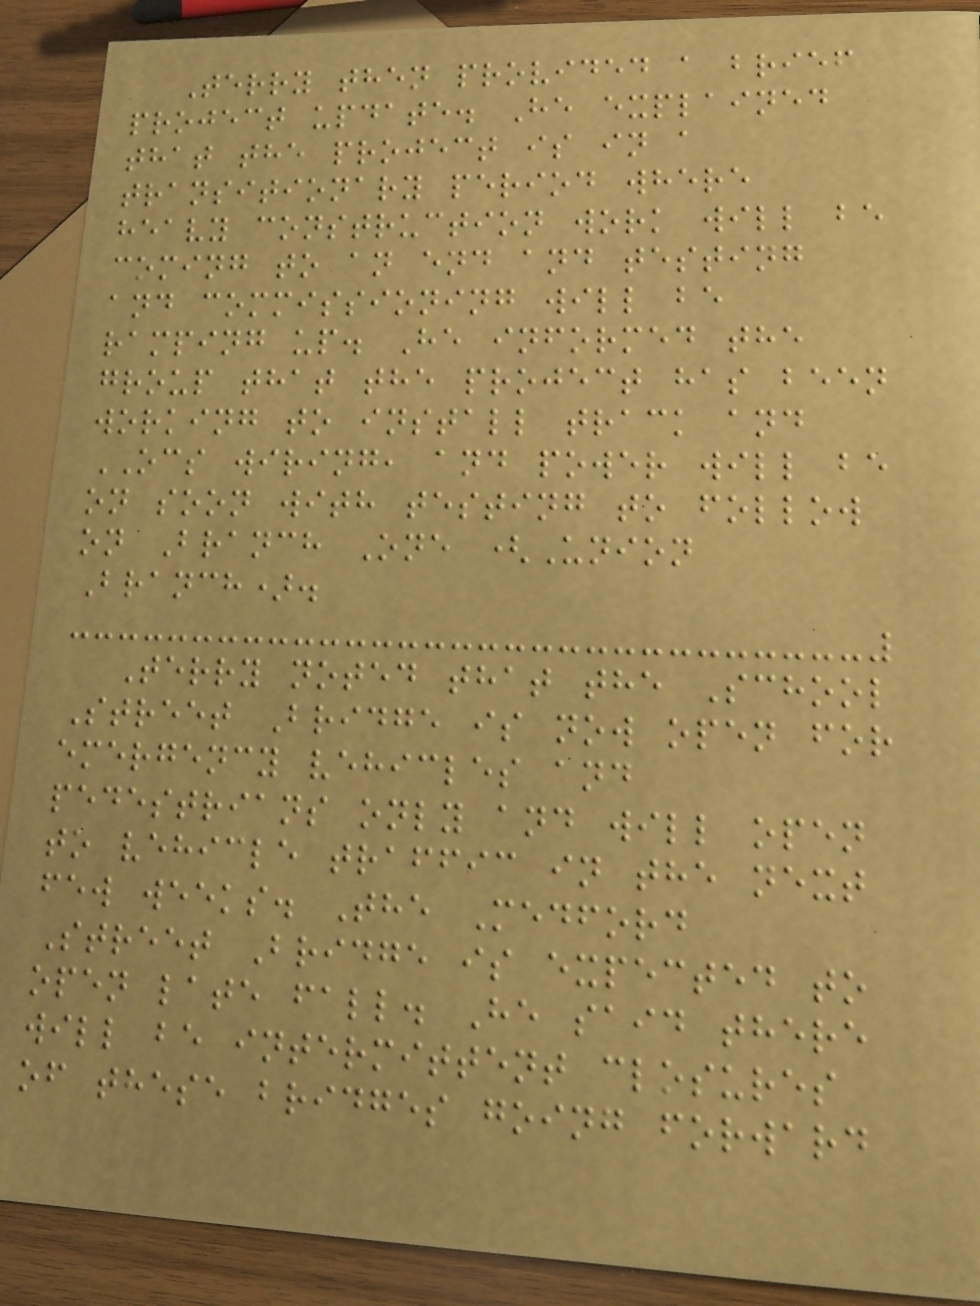Terry then provided a brief
project update. He explained
that the project is in a
transitionary period where
heavy construction work will be
coming to an end and testing
and commissioning will be
ramping up. He informed the
group that the project has been
working to install track and
OCS wiring, and power will be
on soon with testing to follow
on Branch One (Union
Branch).
Terry noted that the School
Street Bridge is now open for
emergency vehicles and
pedestrians only and will open
to vehicle traffic in the next
few weeks. The Medford
Street Bridge is expected to
open late fall. He said there
will be intermittent closures
of these bridges going forward
